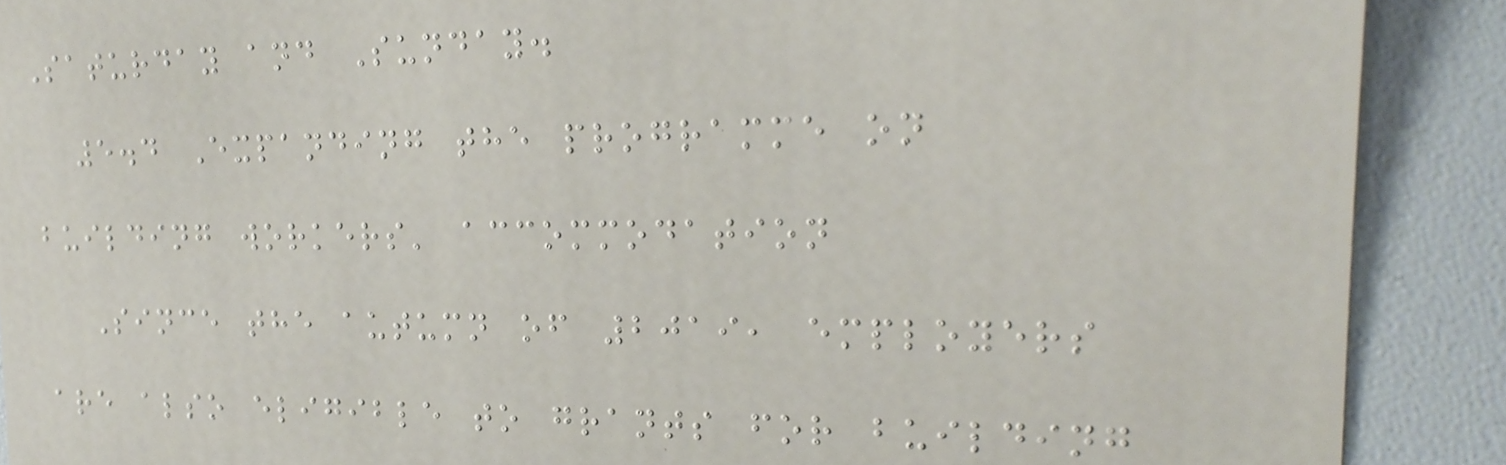Saturday and Sunday.
5.4 Expanding the programme on
building workers' accommodation
Since the autumn of 2019, employers
are also eligible to grants for building
